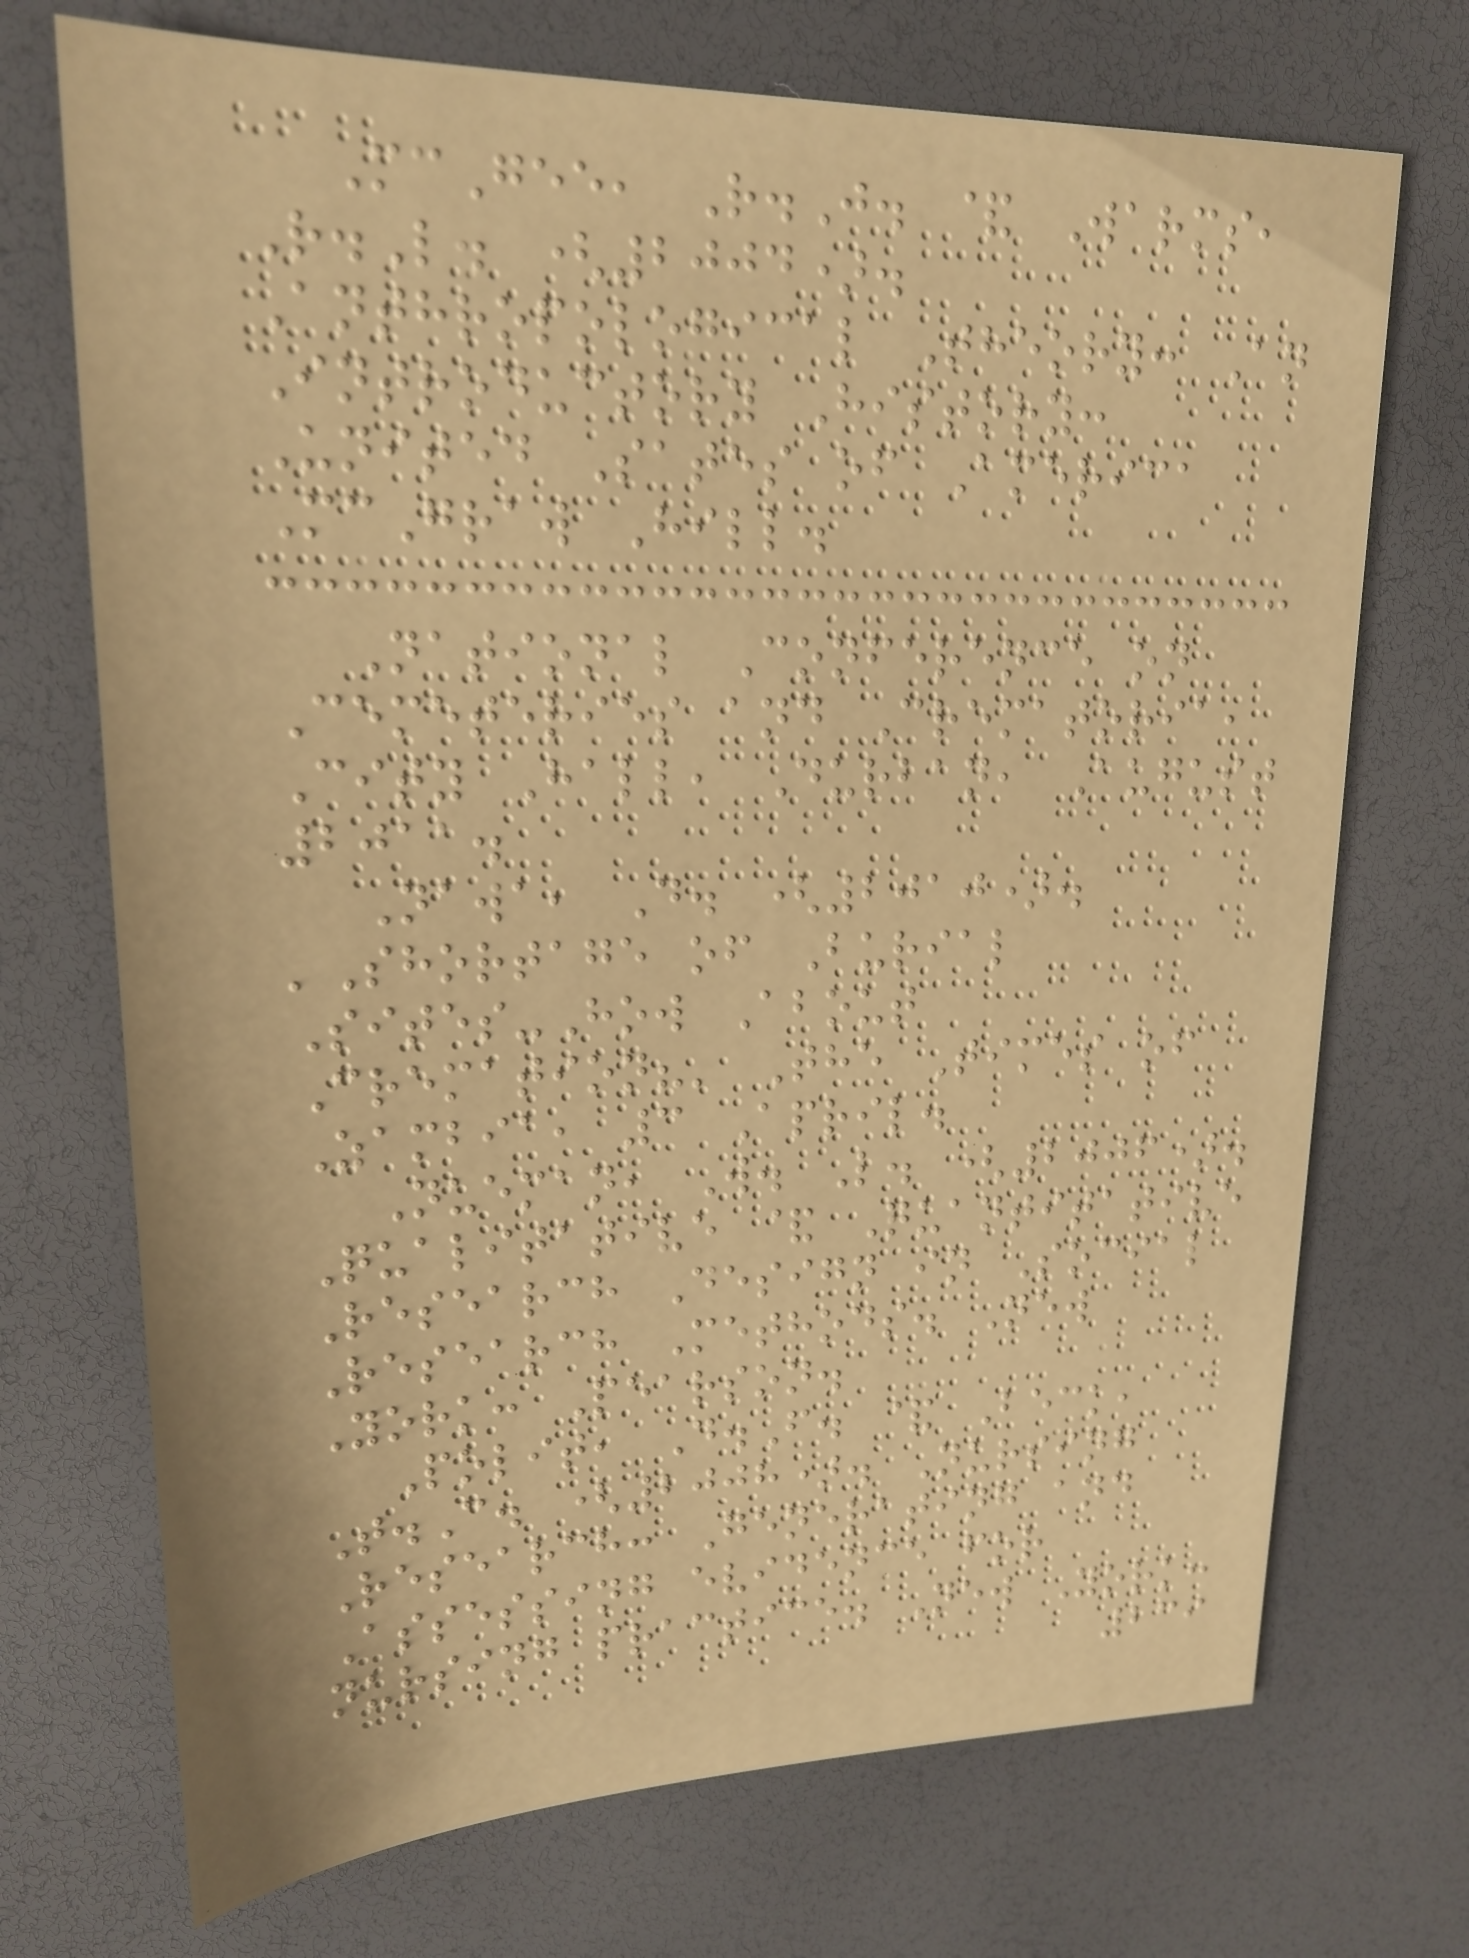McGee, R.J. & Warms,
R.L. (2004).
Anthropological Theory: An
Introductory History:
United Sates of America
McGraw Hill.
National Conference on
Cemeteries and Crematoria,
City Hall, Durban, August
2011.
Nawa, D. (2010).
'Shortage of Burial
Sites-How About
Cremation?' The Times of
Zambia, 3 April.
Nueman, W. L. (2006).
Qualitative & Quantitative
Research Design in Social
Research Methods. New
York: Pearson.
Polit, D.F. & Beck,
T.C. (2008). Nursing
Research: Generating and
Assessing evidence for
nursing practice. New York:
239
